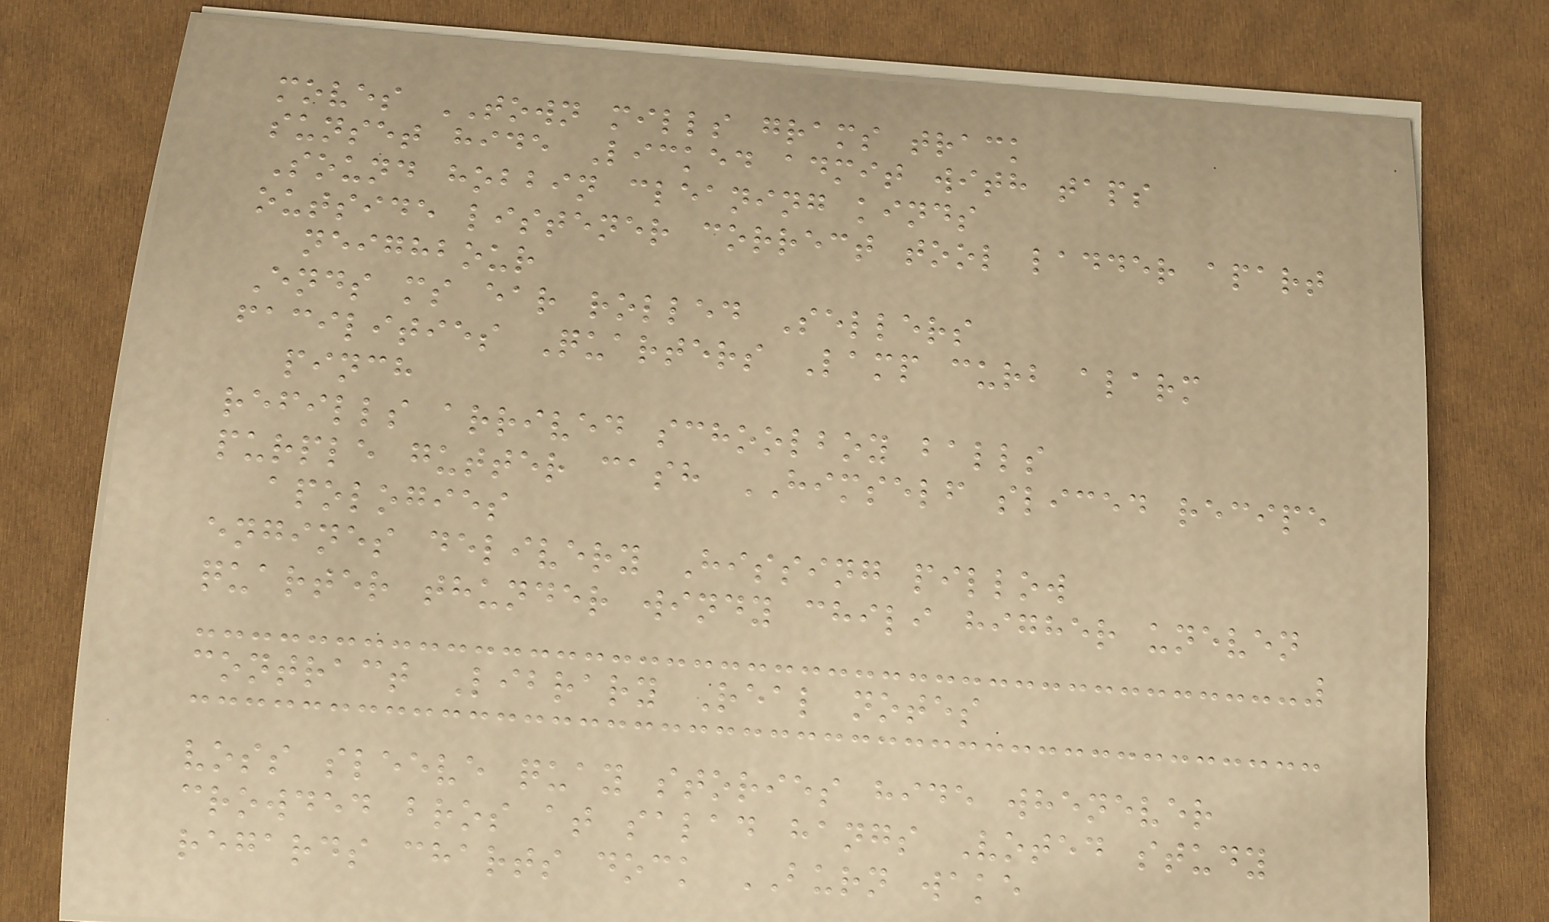moves TOWN mills grams track
sunset hide Licked admit with taps
Sound hobbin cleaning kinds
outside listener correct tool ladder apart
neighbour
Ends ms ear rolled Sellers
facilities Quarters Lamp curb alarm
pinch
refills arrived schoolboy balls
purple gutter cash HIMSELF sliced recipe
apologies
engines delivery Hissing pillow
quarter thunder windy chili higher uneven
contract Library Real notes
voss sleeve quay stories hide whenever
crowded bros at salad hangs Voted study
regards charts dock BURN wake
